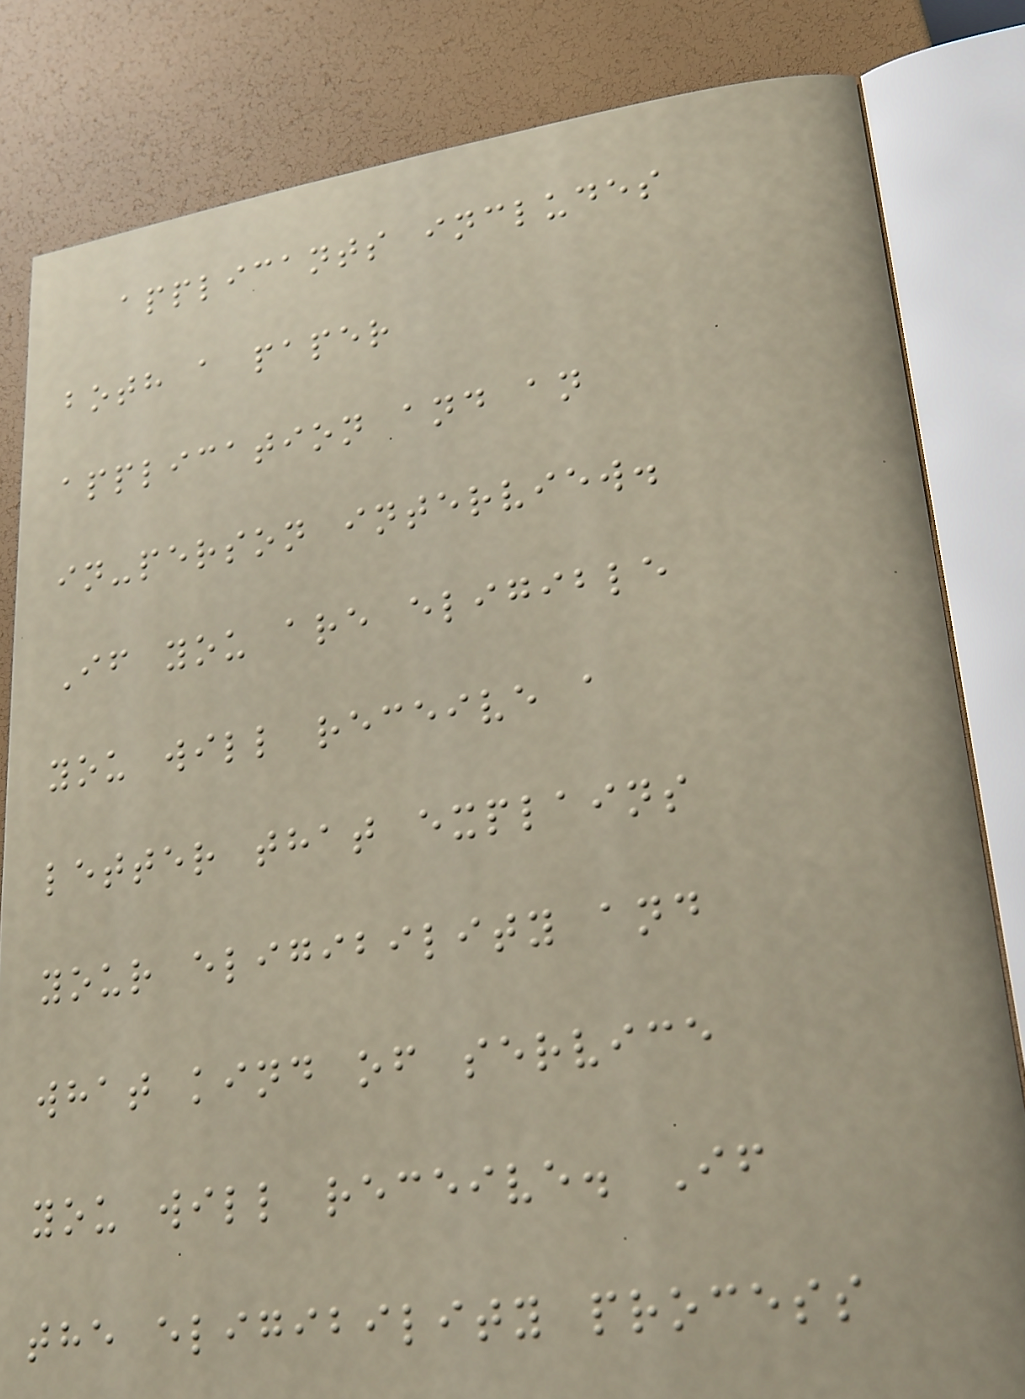applicants includes
both a paper
application and an
in-person interview.
If you are eligible
you will receive a
letter that explains
your eligibility and
what kind of service
you will receive. If
the eligibility process
